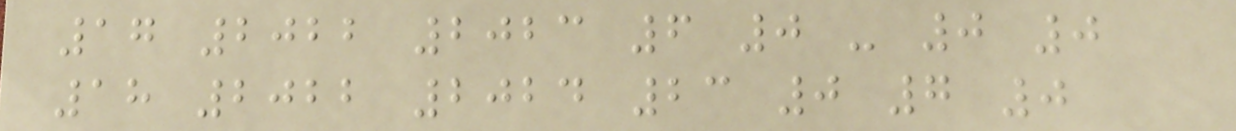17 2022 2023 6 0 - 0 0
18 2022 2024 23 0 7 0
